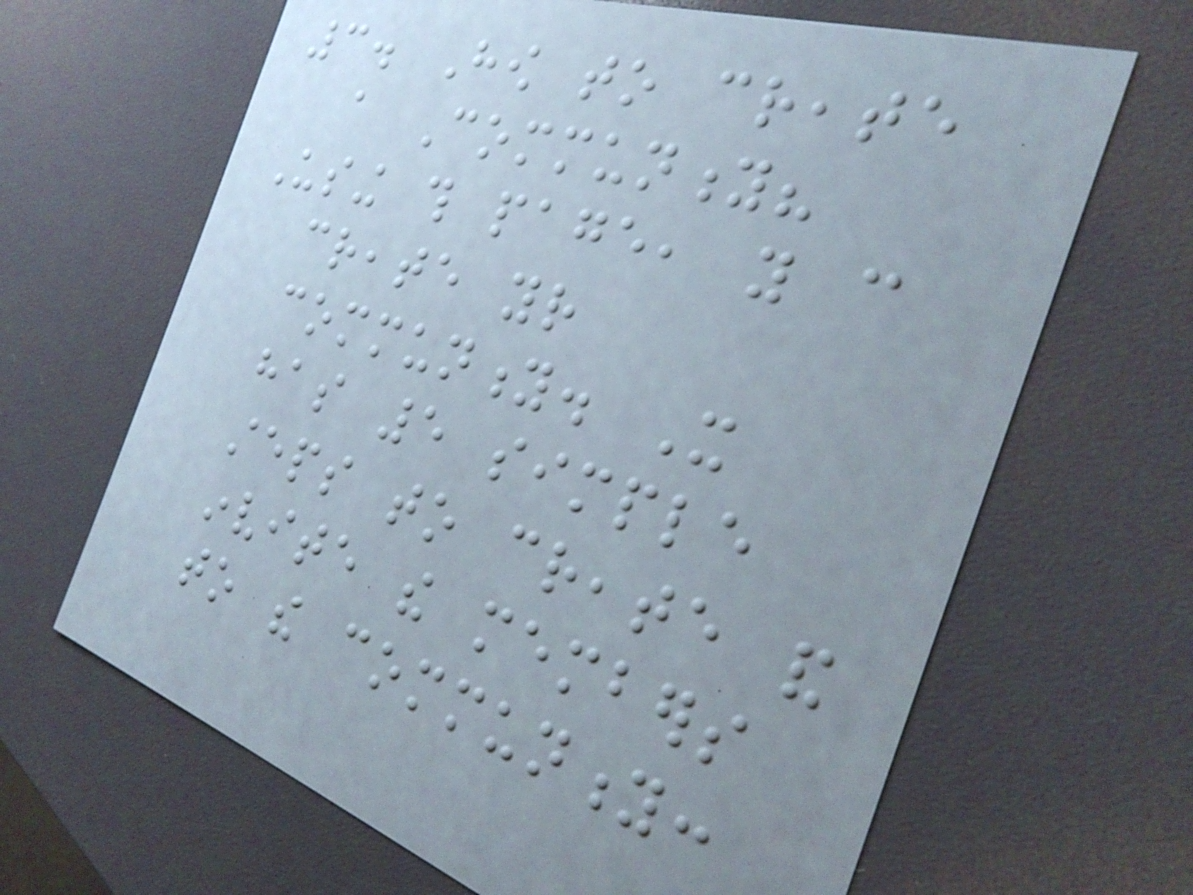3. How to create
a Community?
Using this page, you can
create your
community. It
has 5 simple
steps to create and
invite the members
to the community:
